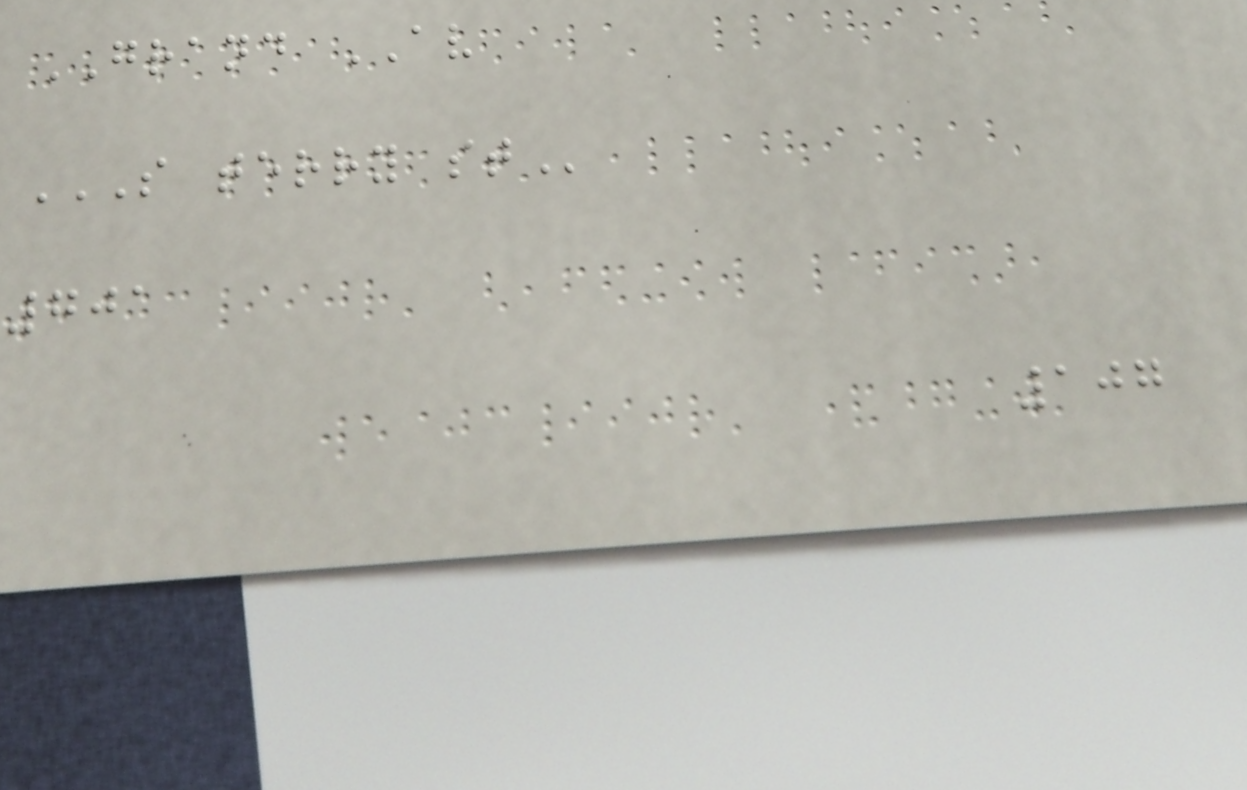GRAND AV
S TERRY ST
701
107
